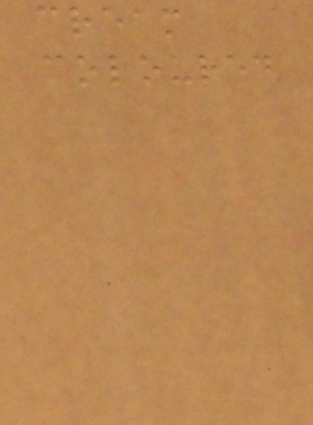cream
coloured
